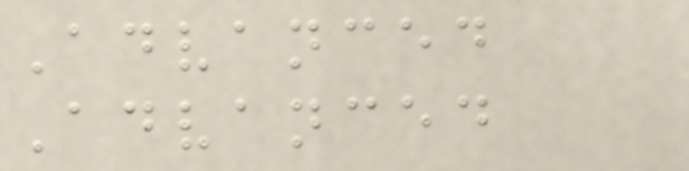Advanced
Advanced
